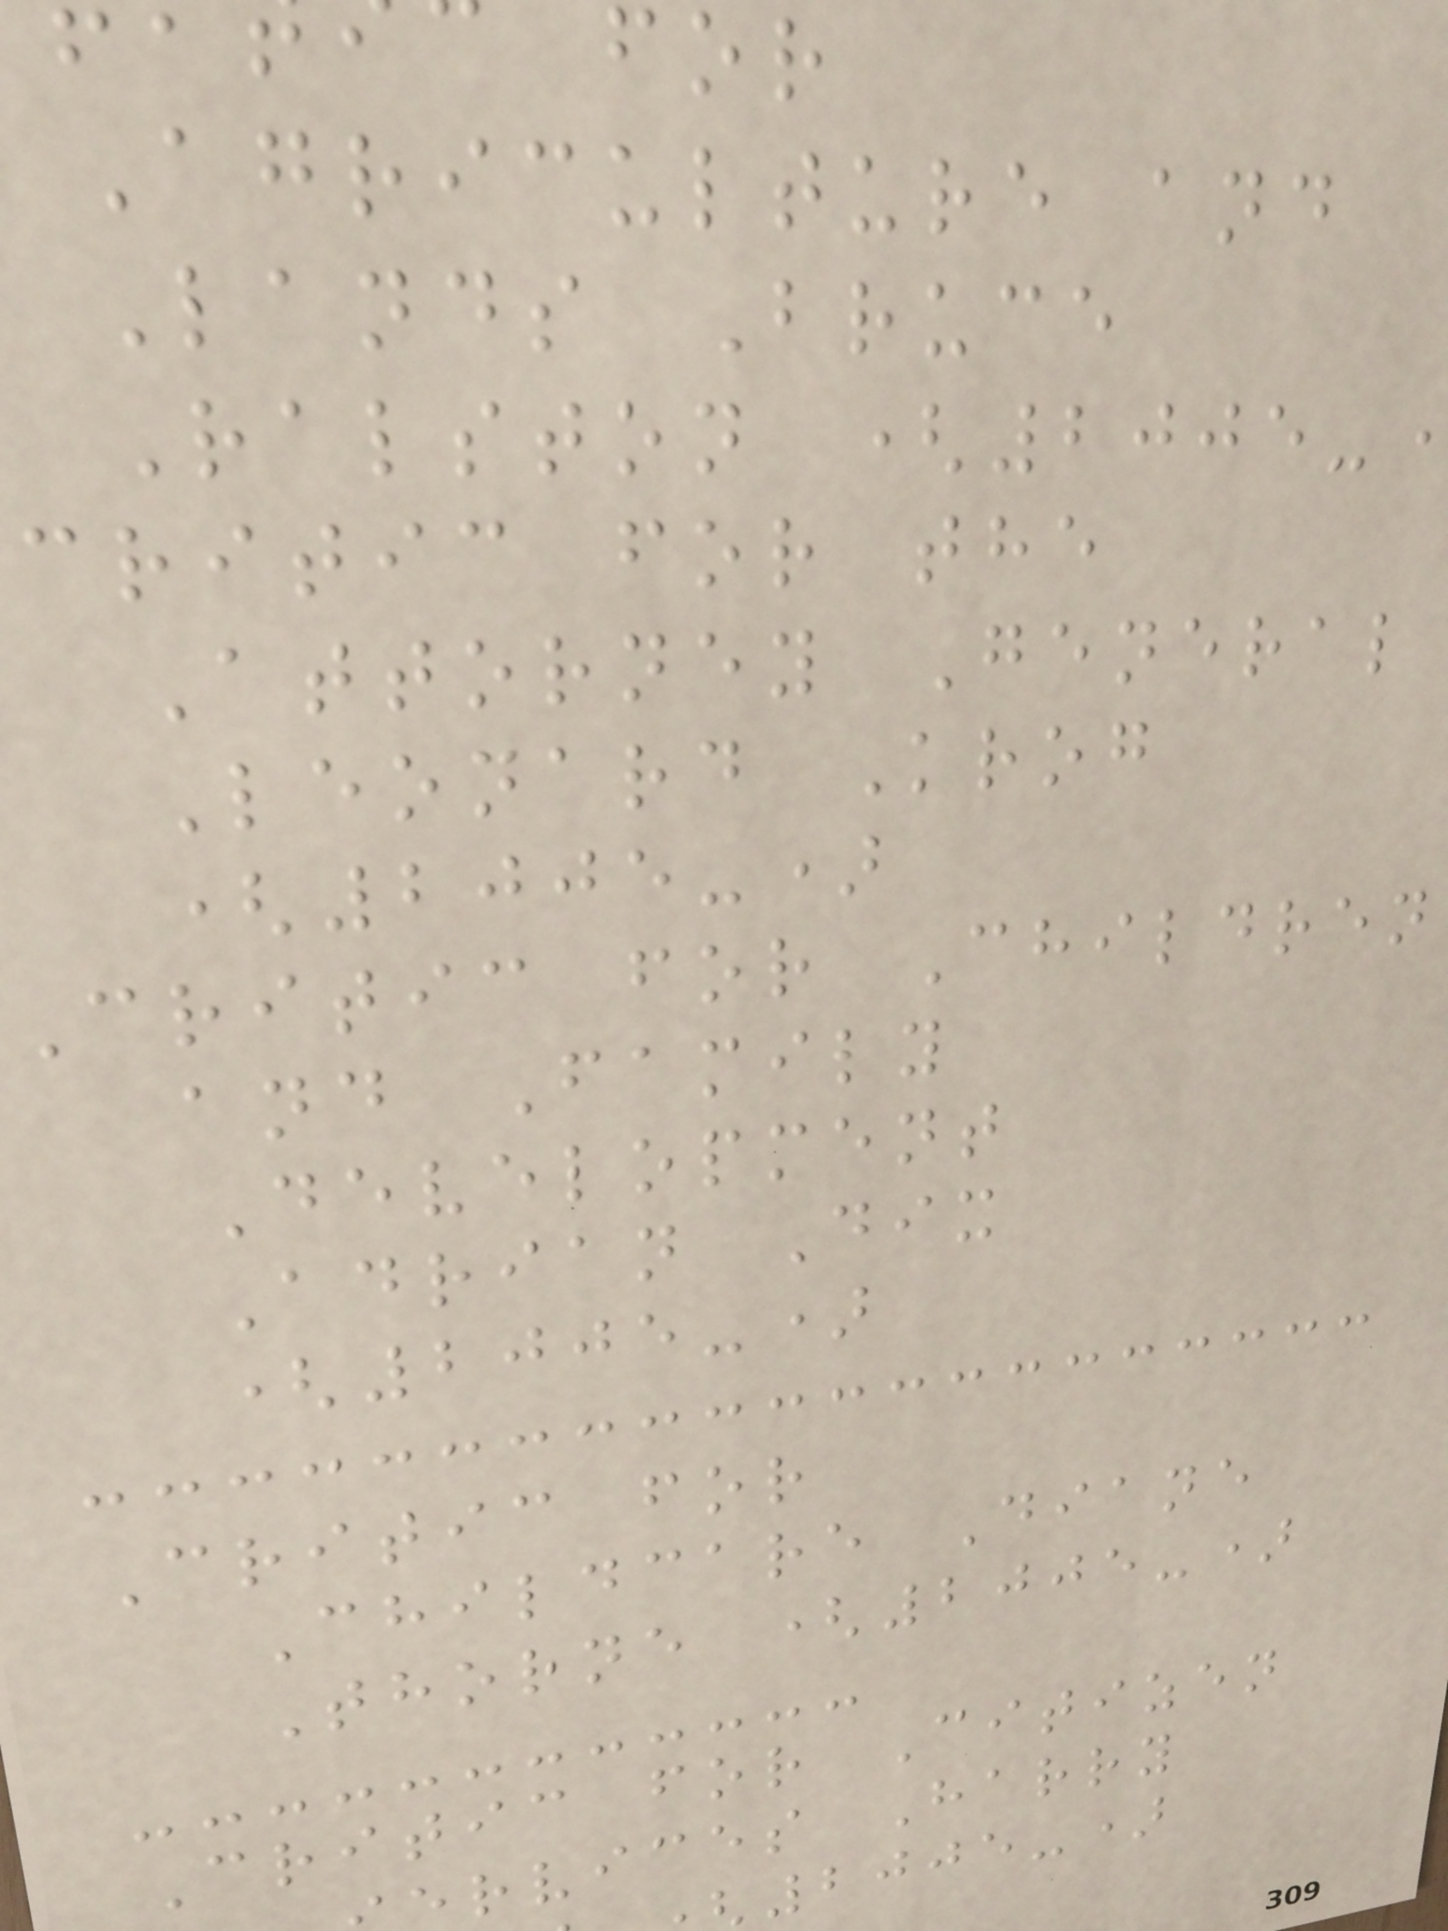Agriculture and
Lands Bruce
Ralston (2005-
critic for the
Attorney General
Leonard Krog
(2005-)
Critic for Children
and Family
Development
Adrian Dix
(2005-)
Critic for
Childcare Diane
Thorne (2005-)
Critic for Citizen
rvices Harry
2005-)
